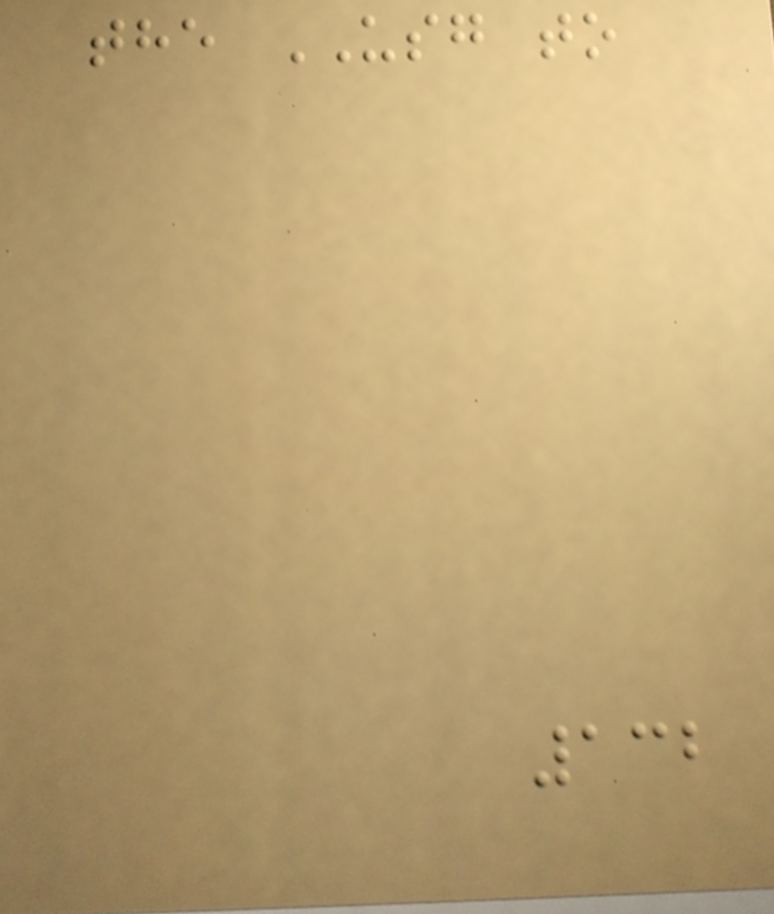the USG to
132
